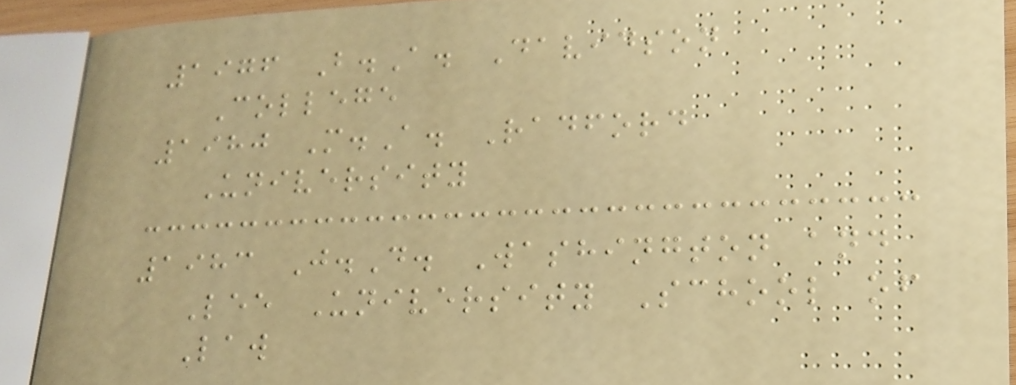1976 B.A. Davidson
College
1980 M.A. Radford
University
1983 J.D. Washington and
Lee University School of
Law
